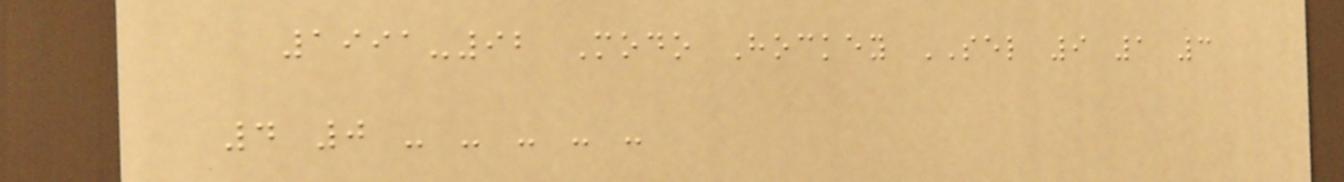1991-92 Modo Hockey SEL 9 1 3
4 0 - - - - -
